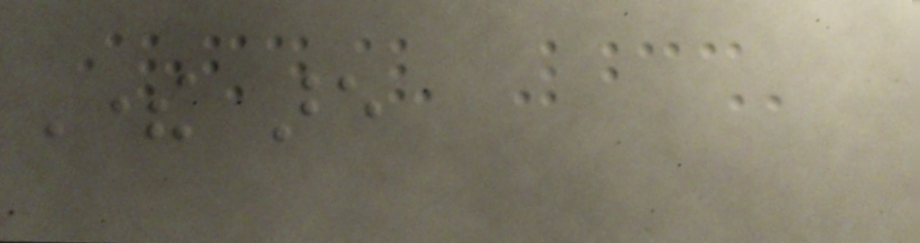There are
